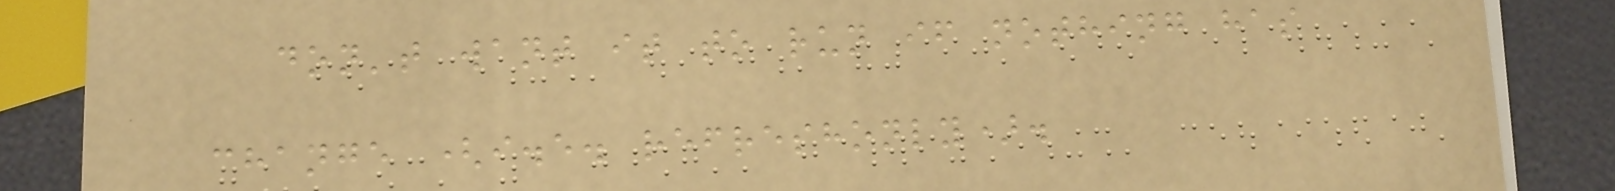don't want it to run if nothing has
change (i.e. refreshonly).
